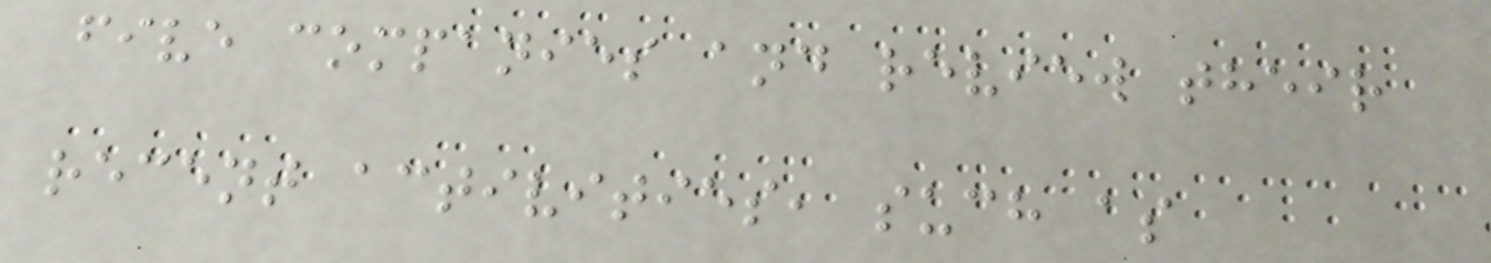five companies and review their
recent activities, such as
